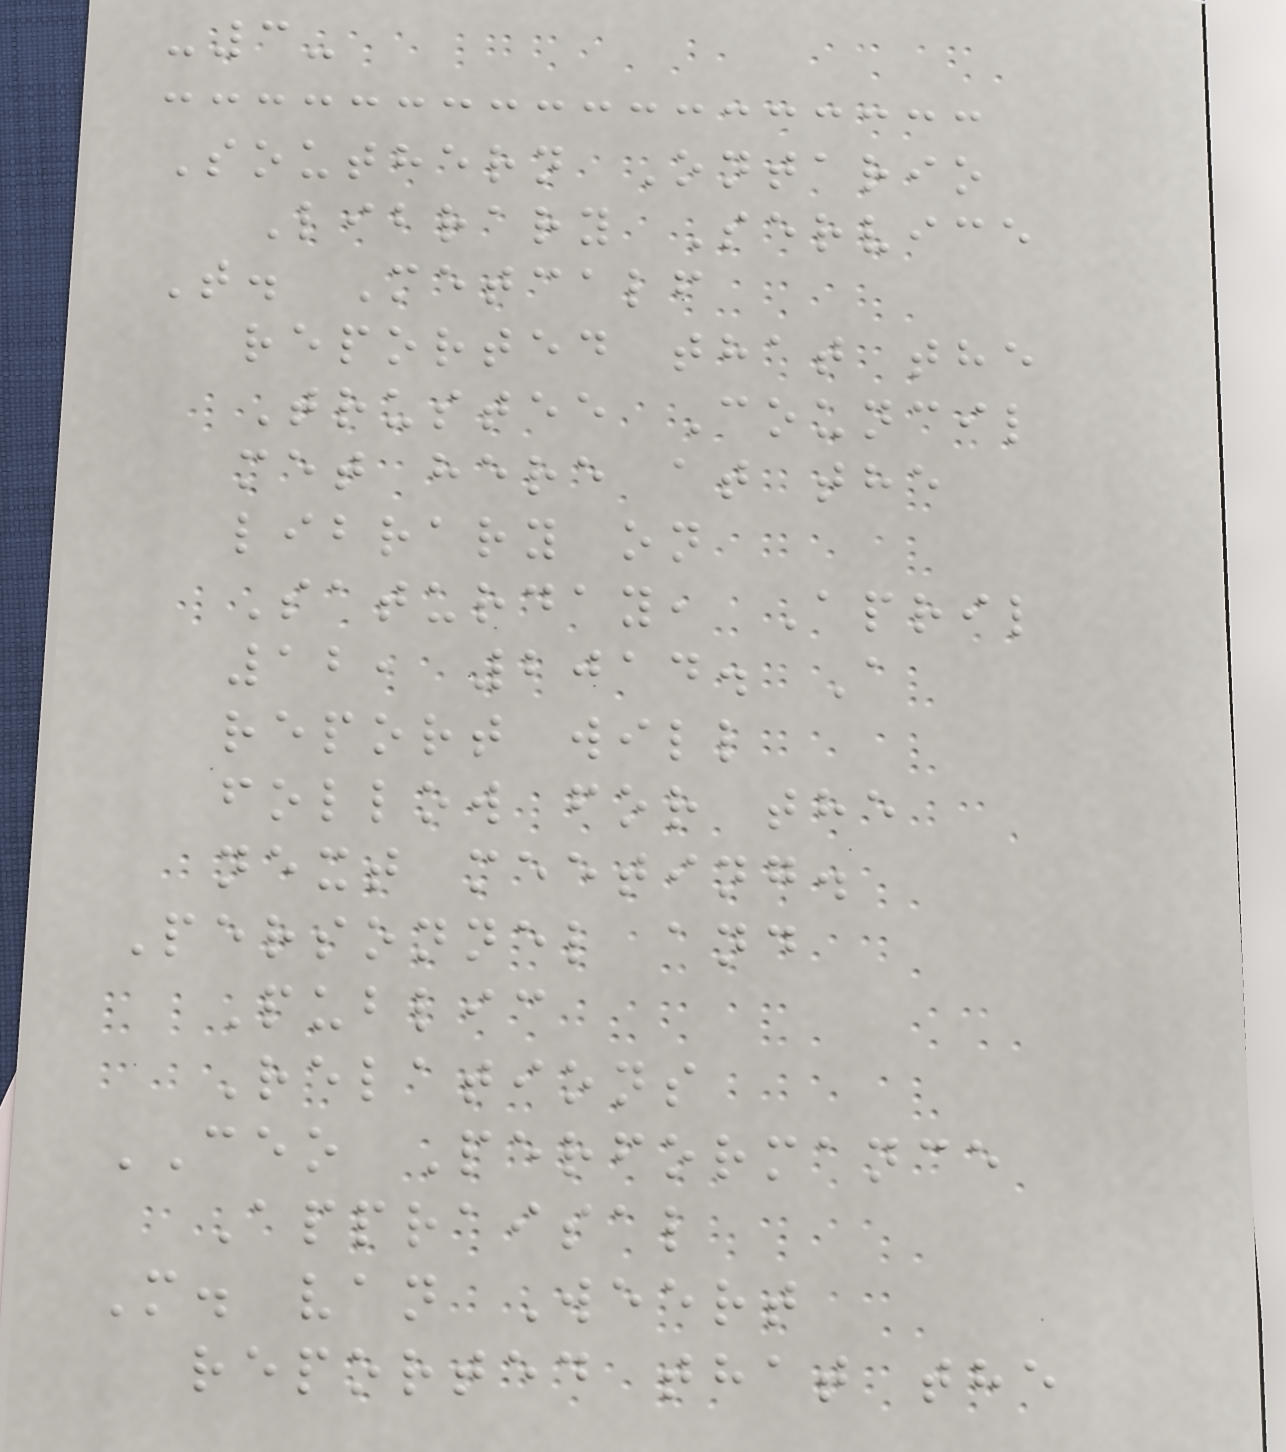-3-
Southern Ontario
Library Service
T. Metcalf
reported that the
Trustee Council
met here at the
library on
Saturday, April
12, 2014. A
report will
follow for the
next meeting.
Personnel and
Public
Relations
CEO Performance
Appraisal
M. van Weert
reported that the
